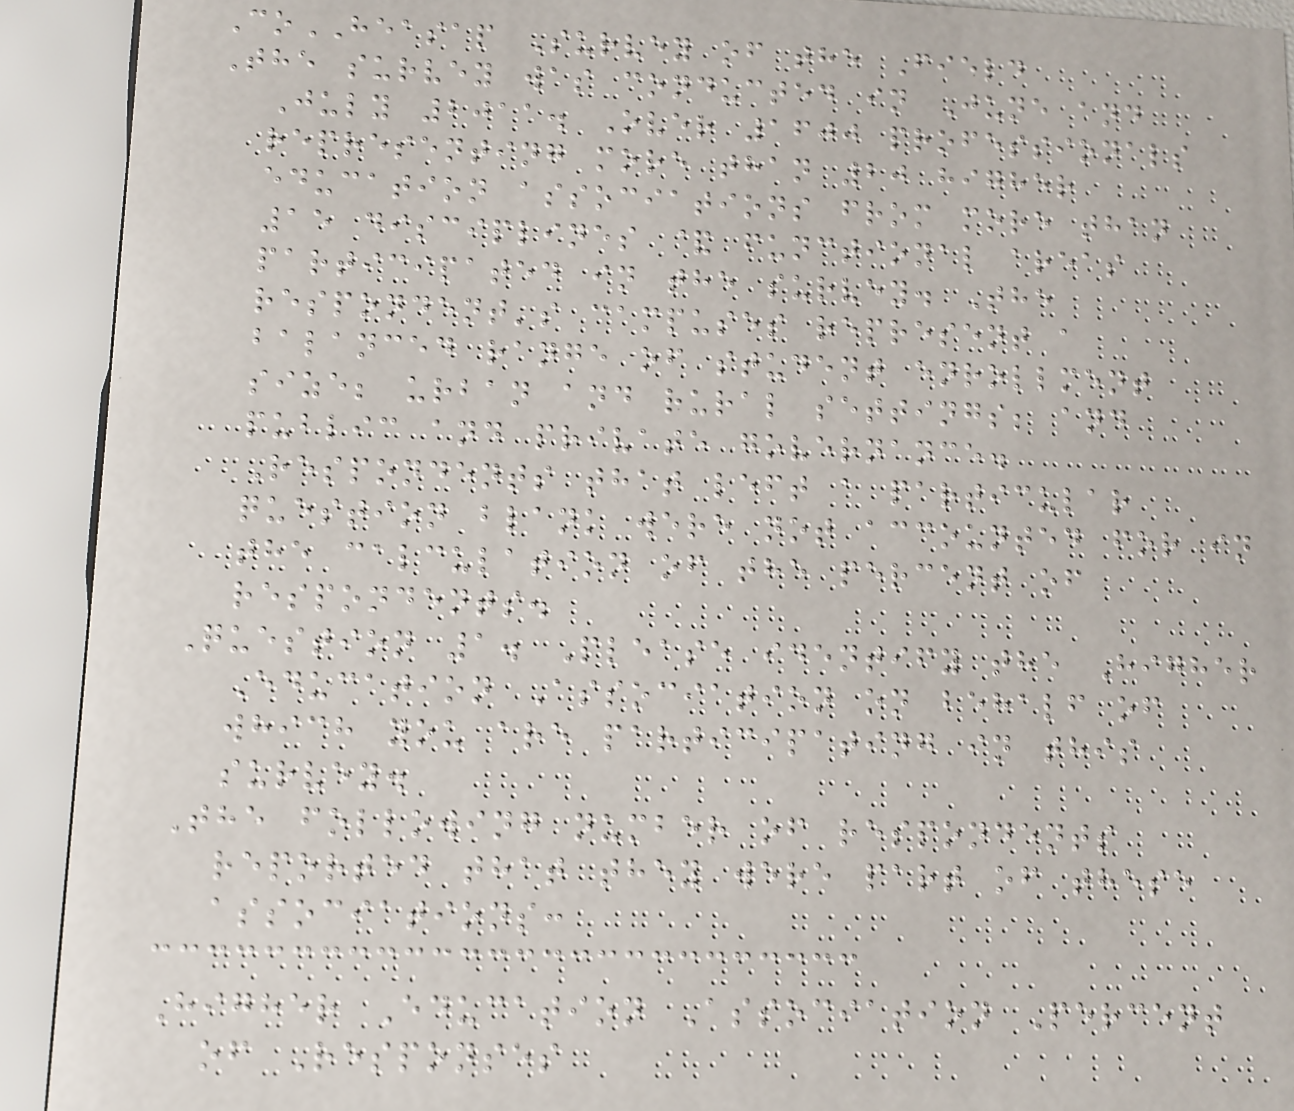CoHEASAP Survey of the Field
The survey was conducted in June and
July 2011. Over 1600 professionals
representing more than 20 higher
education associations from more than
15 disciplines & functional areas
participated in the survey. The
respondent's campuses represent a
balanced range of student enrollment
size; urban and rural settings; and
public and private governance.
Respondents that left a particular
question blank were not accounted for in
the calculation of the percent of
respondents.
Question 1. Please identify the Higher
Education Association on behalf of
which you are participating in this
survey.
The following number of respondents
reported that they were part of these
associations:
Higher Education Association Percent
of Responses
